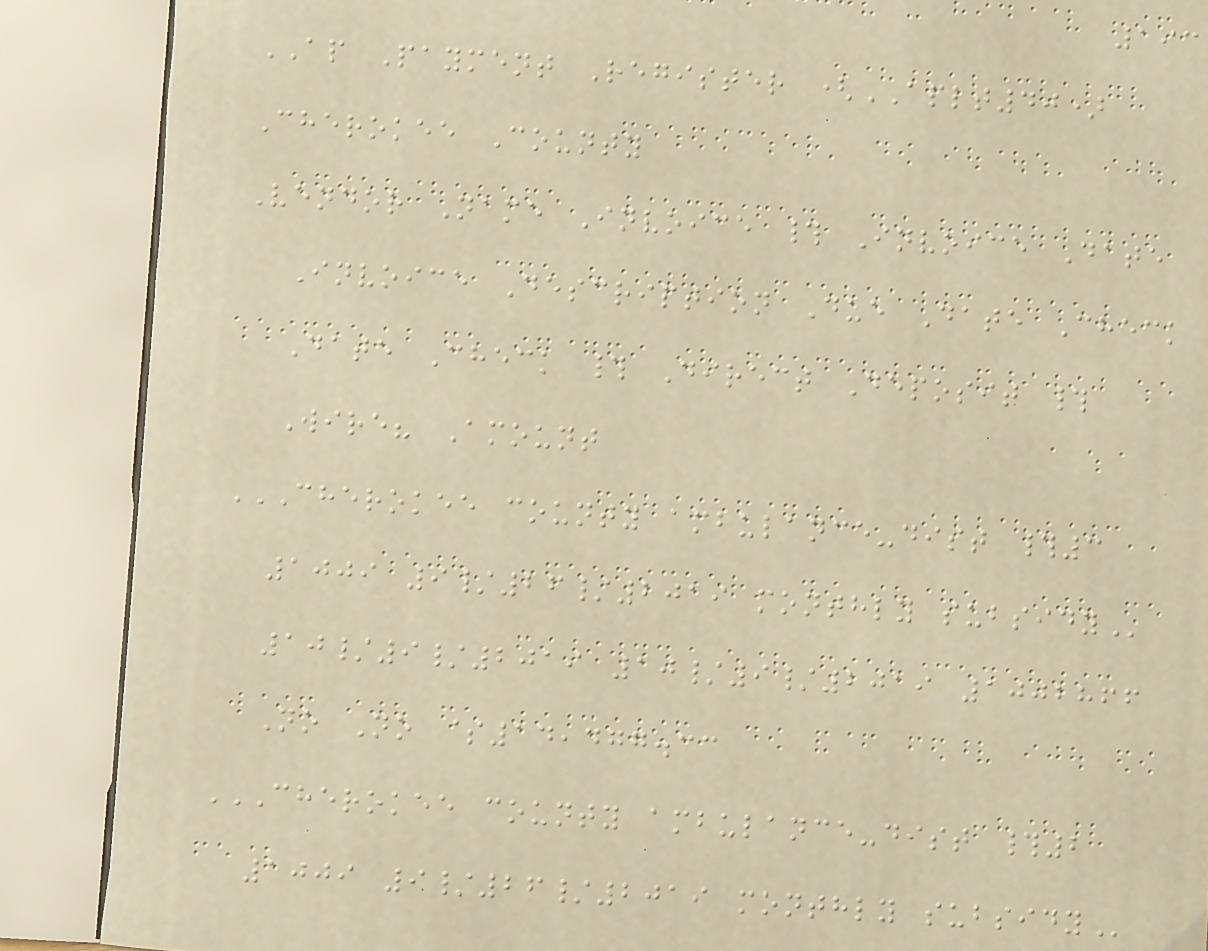193
AP Payment Register (APLT40)
Cherokee County
Vendor Name Invoice # Invoice Date
Invoice Description Due Date Check
Date Check # Direct Deposit #
Wire? Amount
CHEROKEE COUNTY AMBULANCE-DIST #3
1009 9/26/2019 MONTHLY SUBSIDY
10/9/2019 10/9/2019 1002866
No No $14,477.33
CHEROKEE COUNTY AMBULANCE-DIST #2
1009 9/26/2019 MONTHLY SUBSIDY
